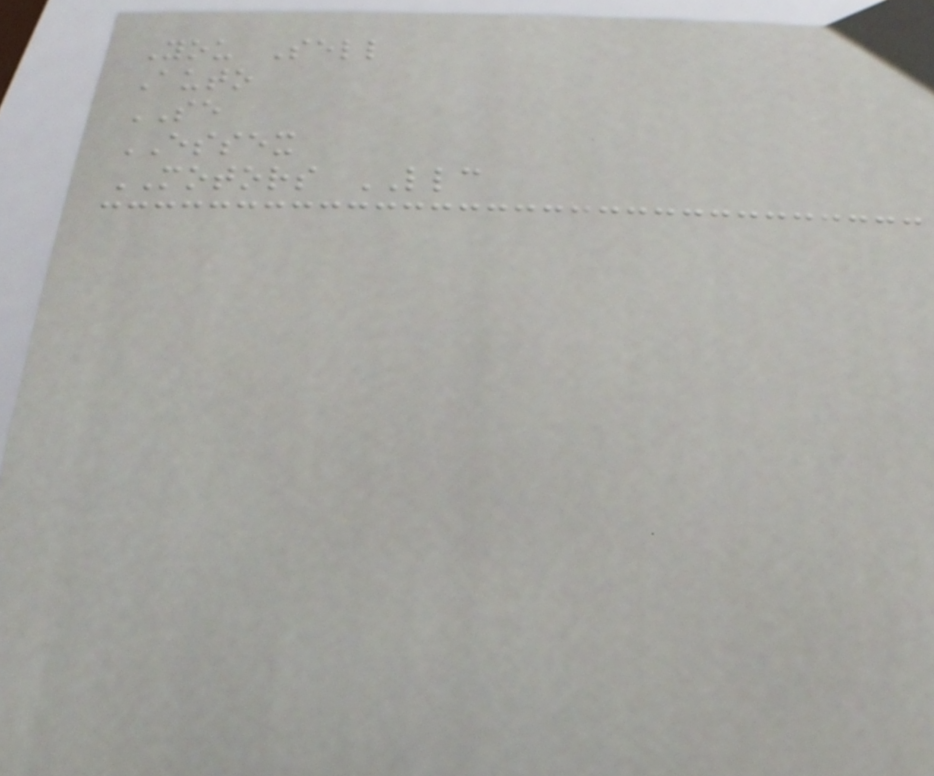You Sell
Auto
SE
ESSEX
MOTORS LLC
